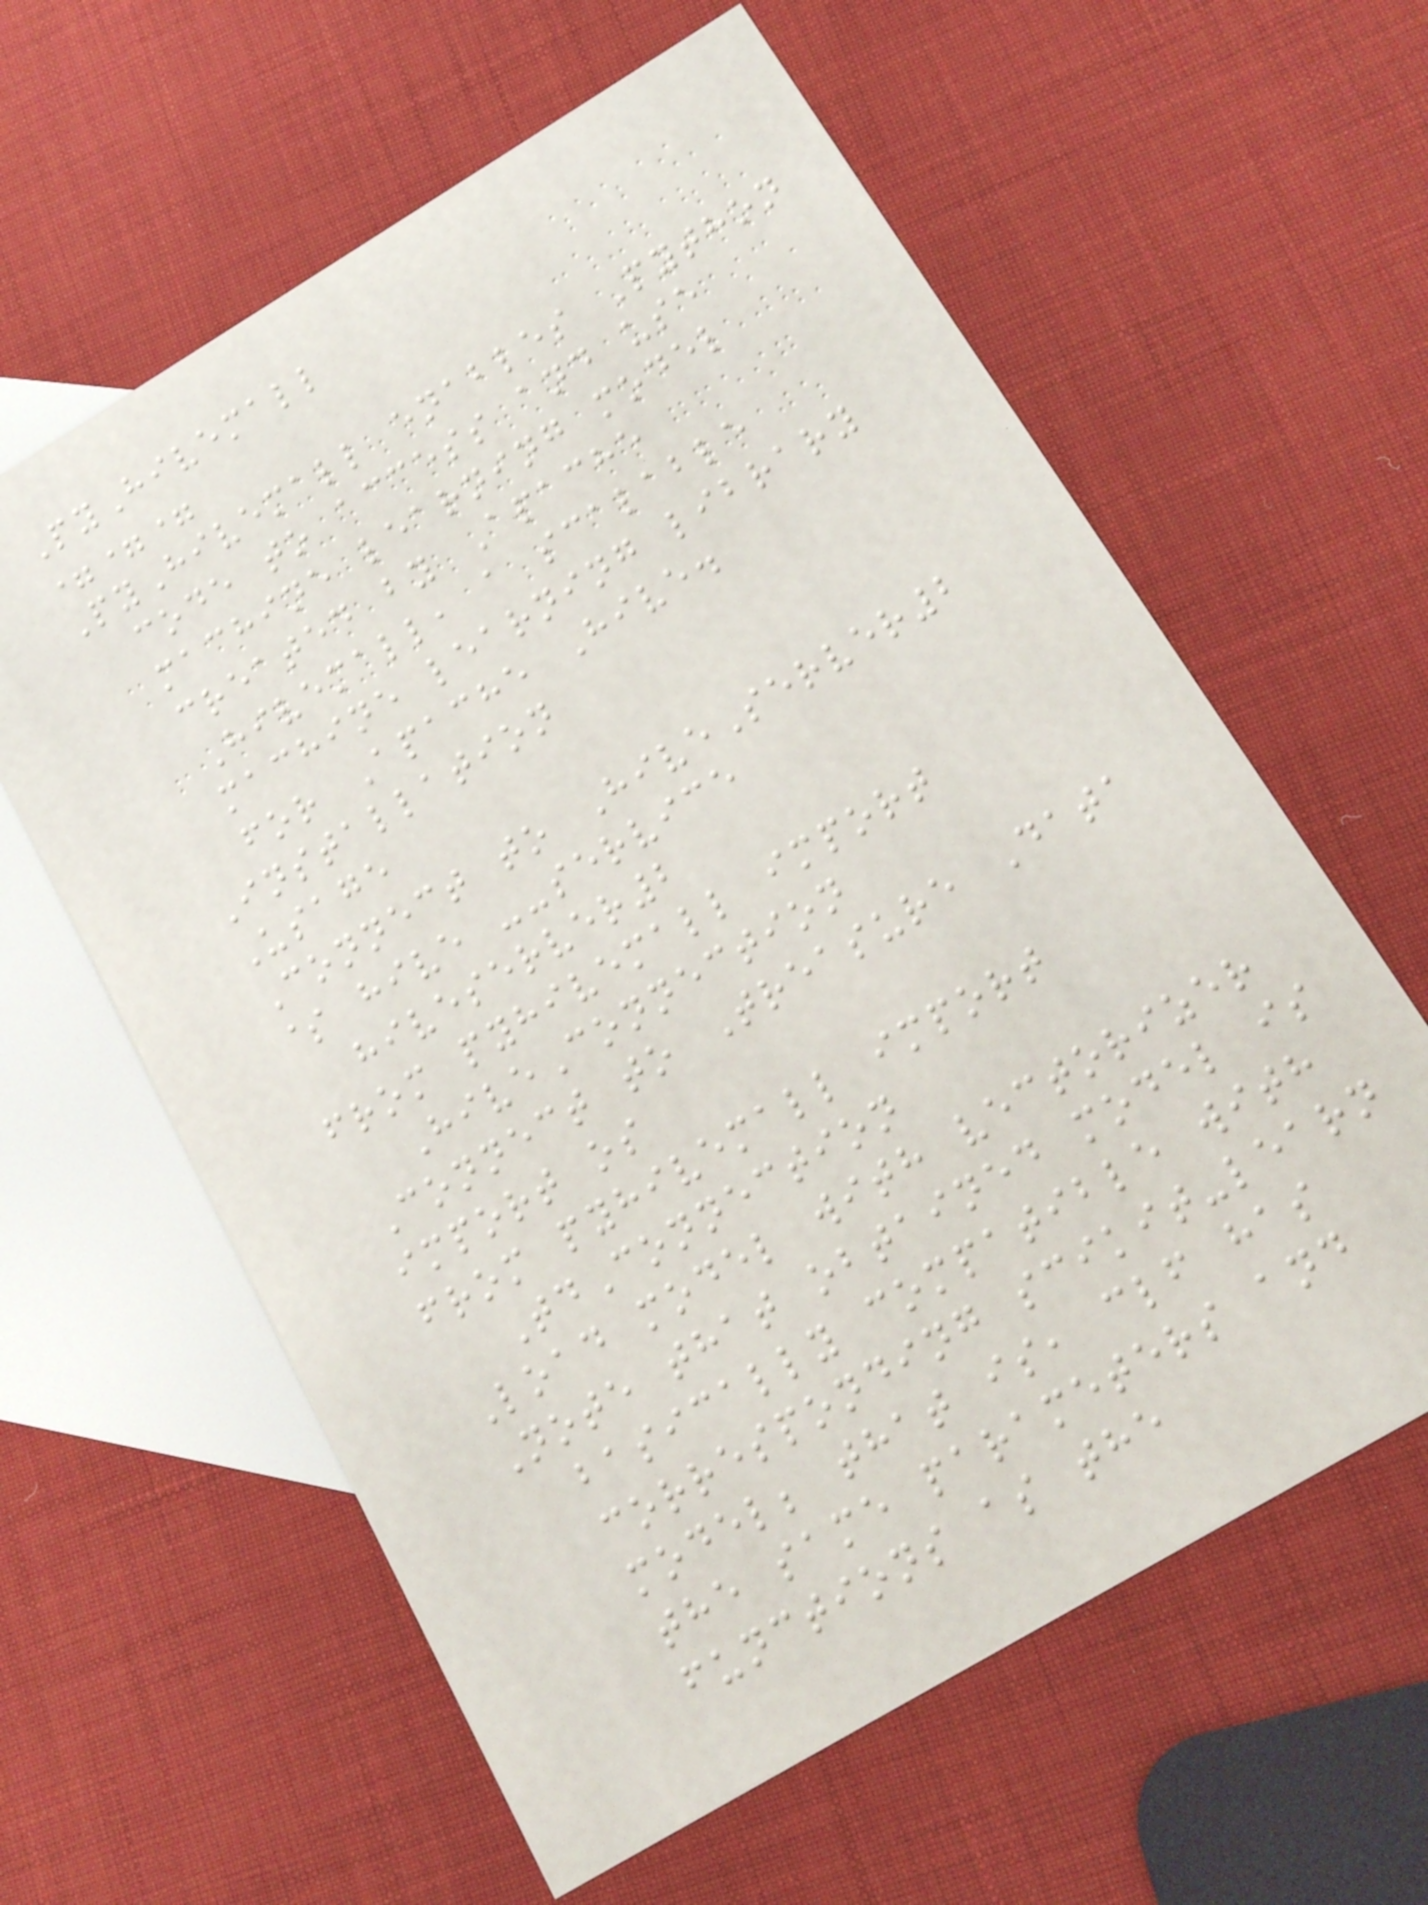PyHivemall
===
PyHivemall enables Python
code to access and use
machine learning model
created by Apache
Hivemall, a scalable
machine learning library
for Apache Hive.
Installation
Usage
Connect to HiveServer2
$ hive --service
hiveserver2
from pyhivemall import
HiveConnection
Connect to Treasure Data
import os
from pyhivemall import
TdConnection
Load model with vectorizer
Note that obtained model is
basically compatible with
corresponding scikit-learn
model; that is, clf has
the same parameters and
functions as the
